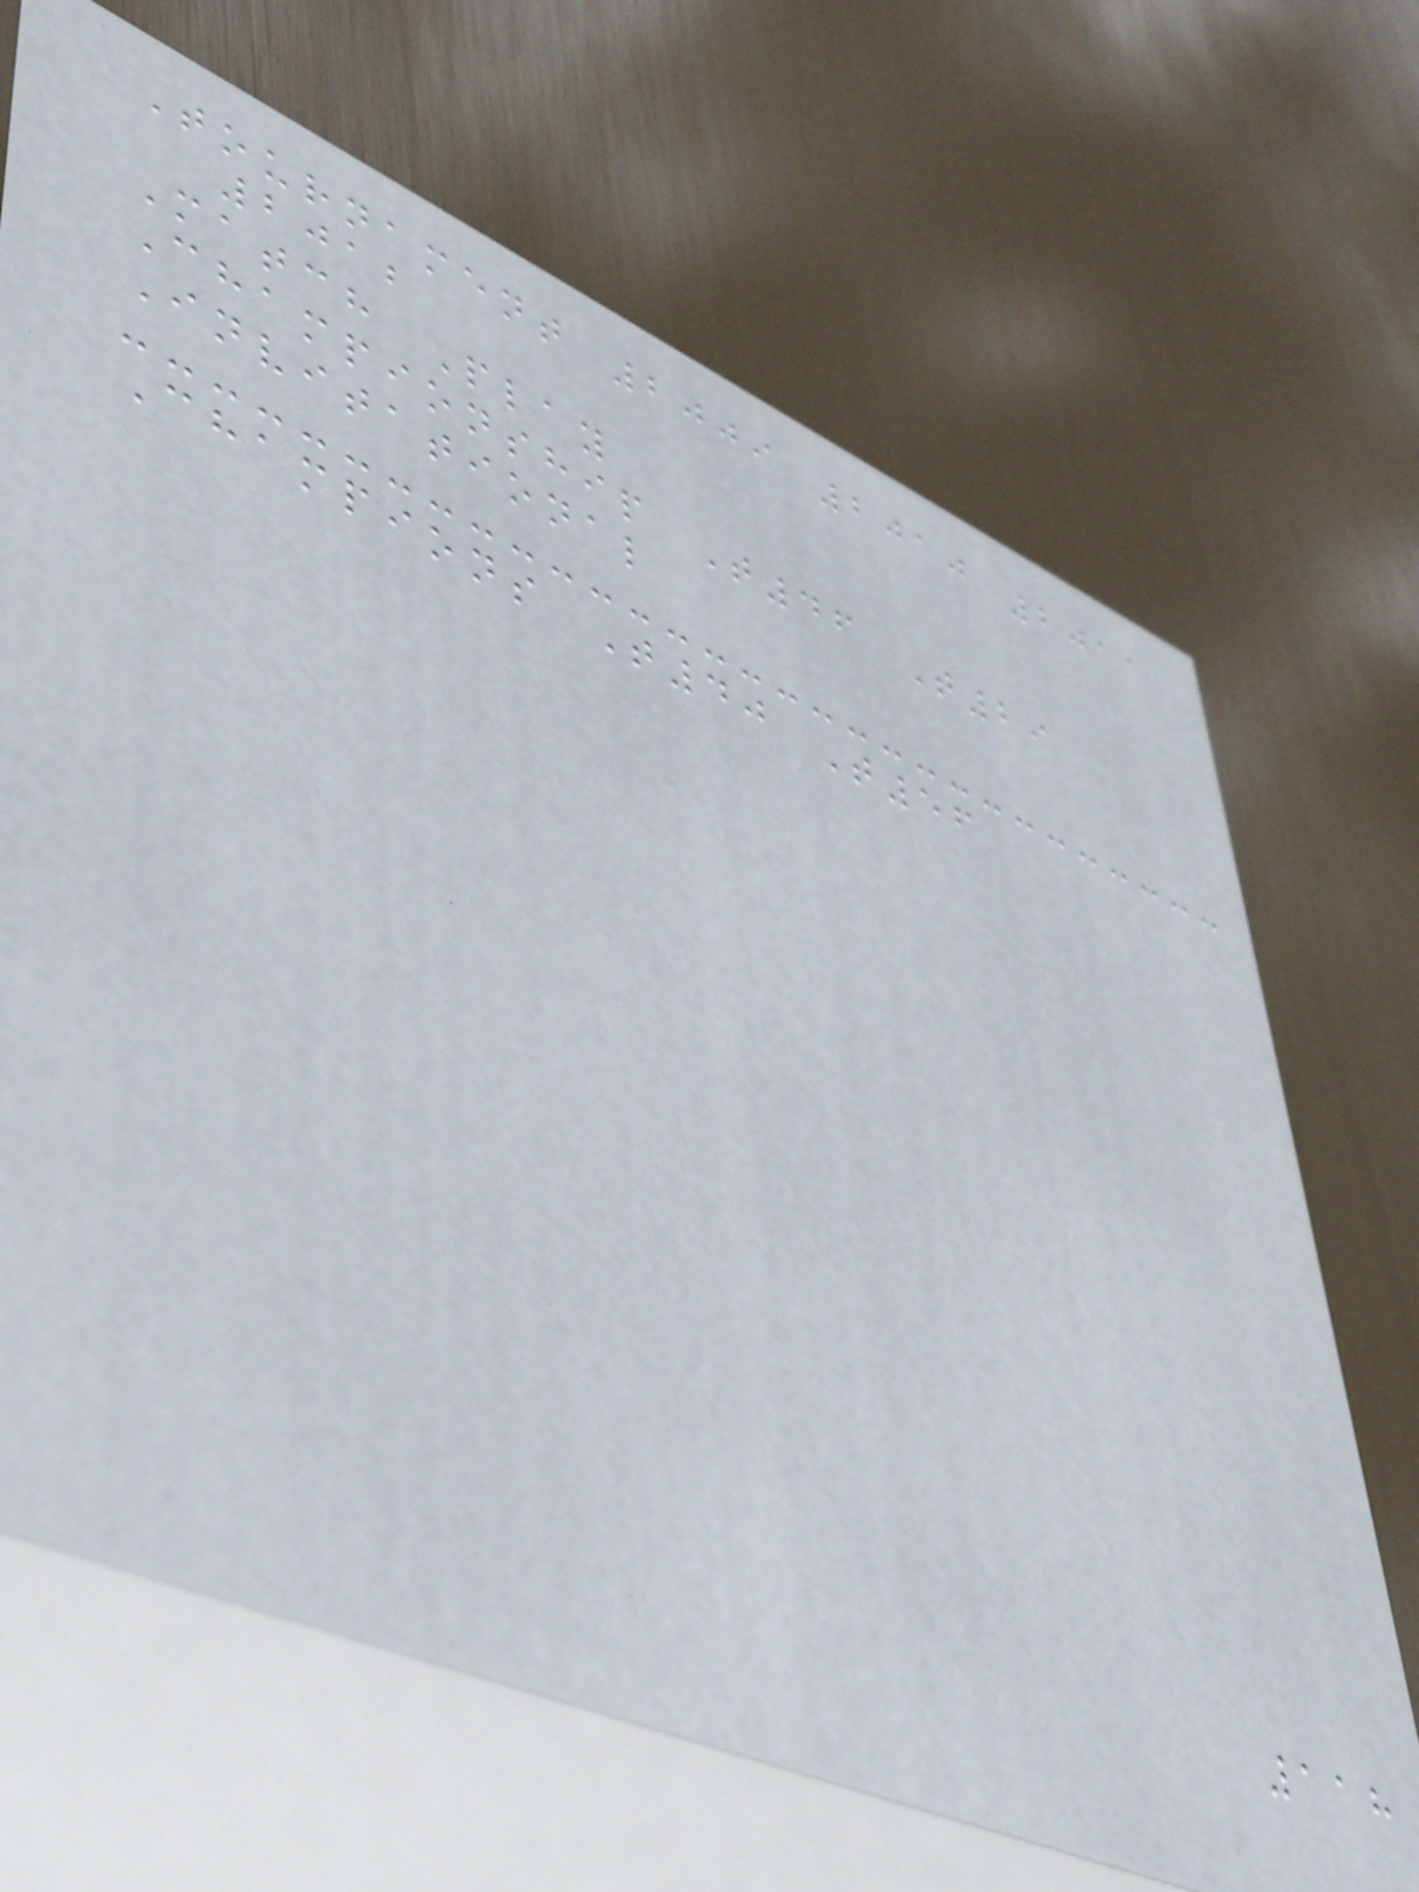Tournament 2009 2010 2011
2012
Match Play
Championship T46 T29
Invitational
Champions T40 T56
118
